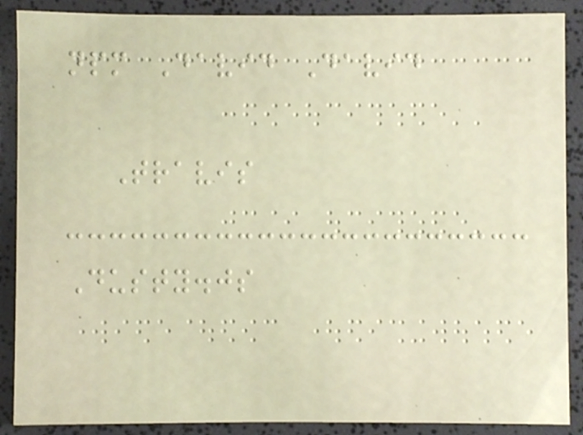npm David David
Travis
Dusty.js
